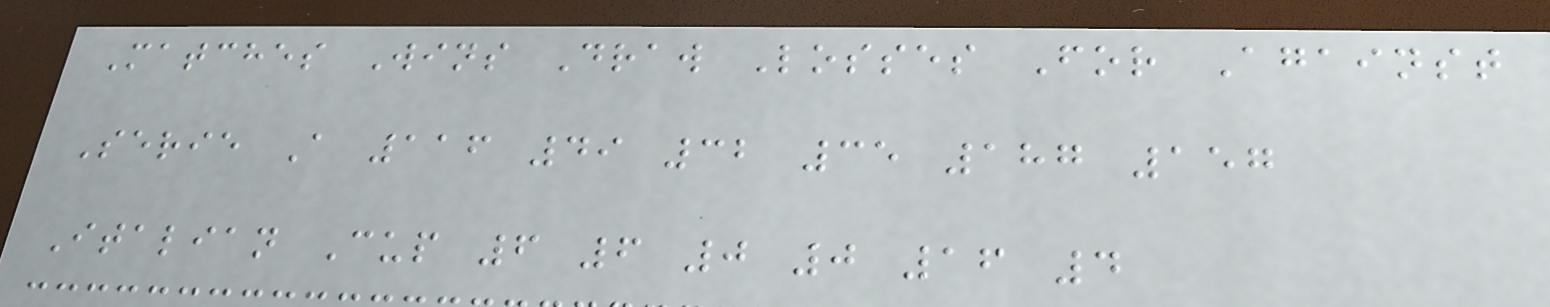Matches Wins Draw Losses For Against
Serie A 116 49 32 35 187 157
Italian Cup 6 6 0 0 16 4
